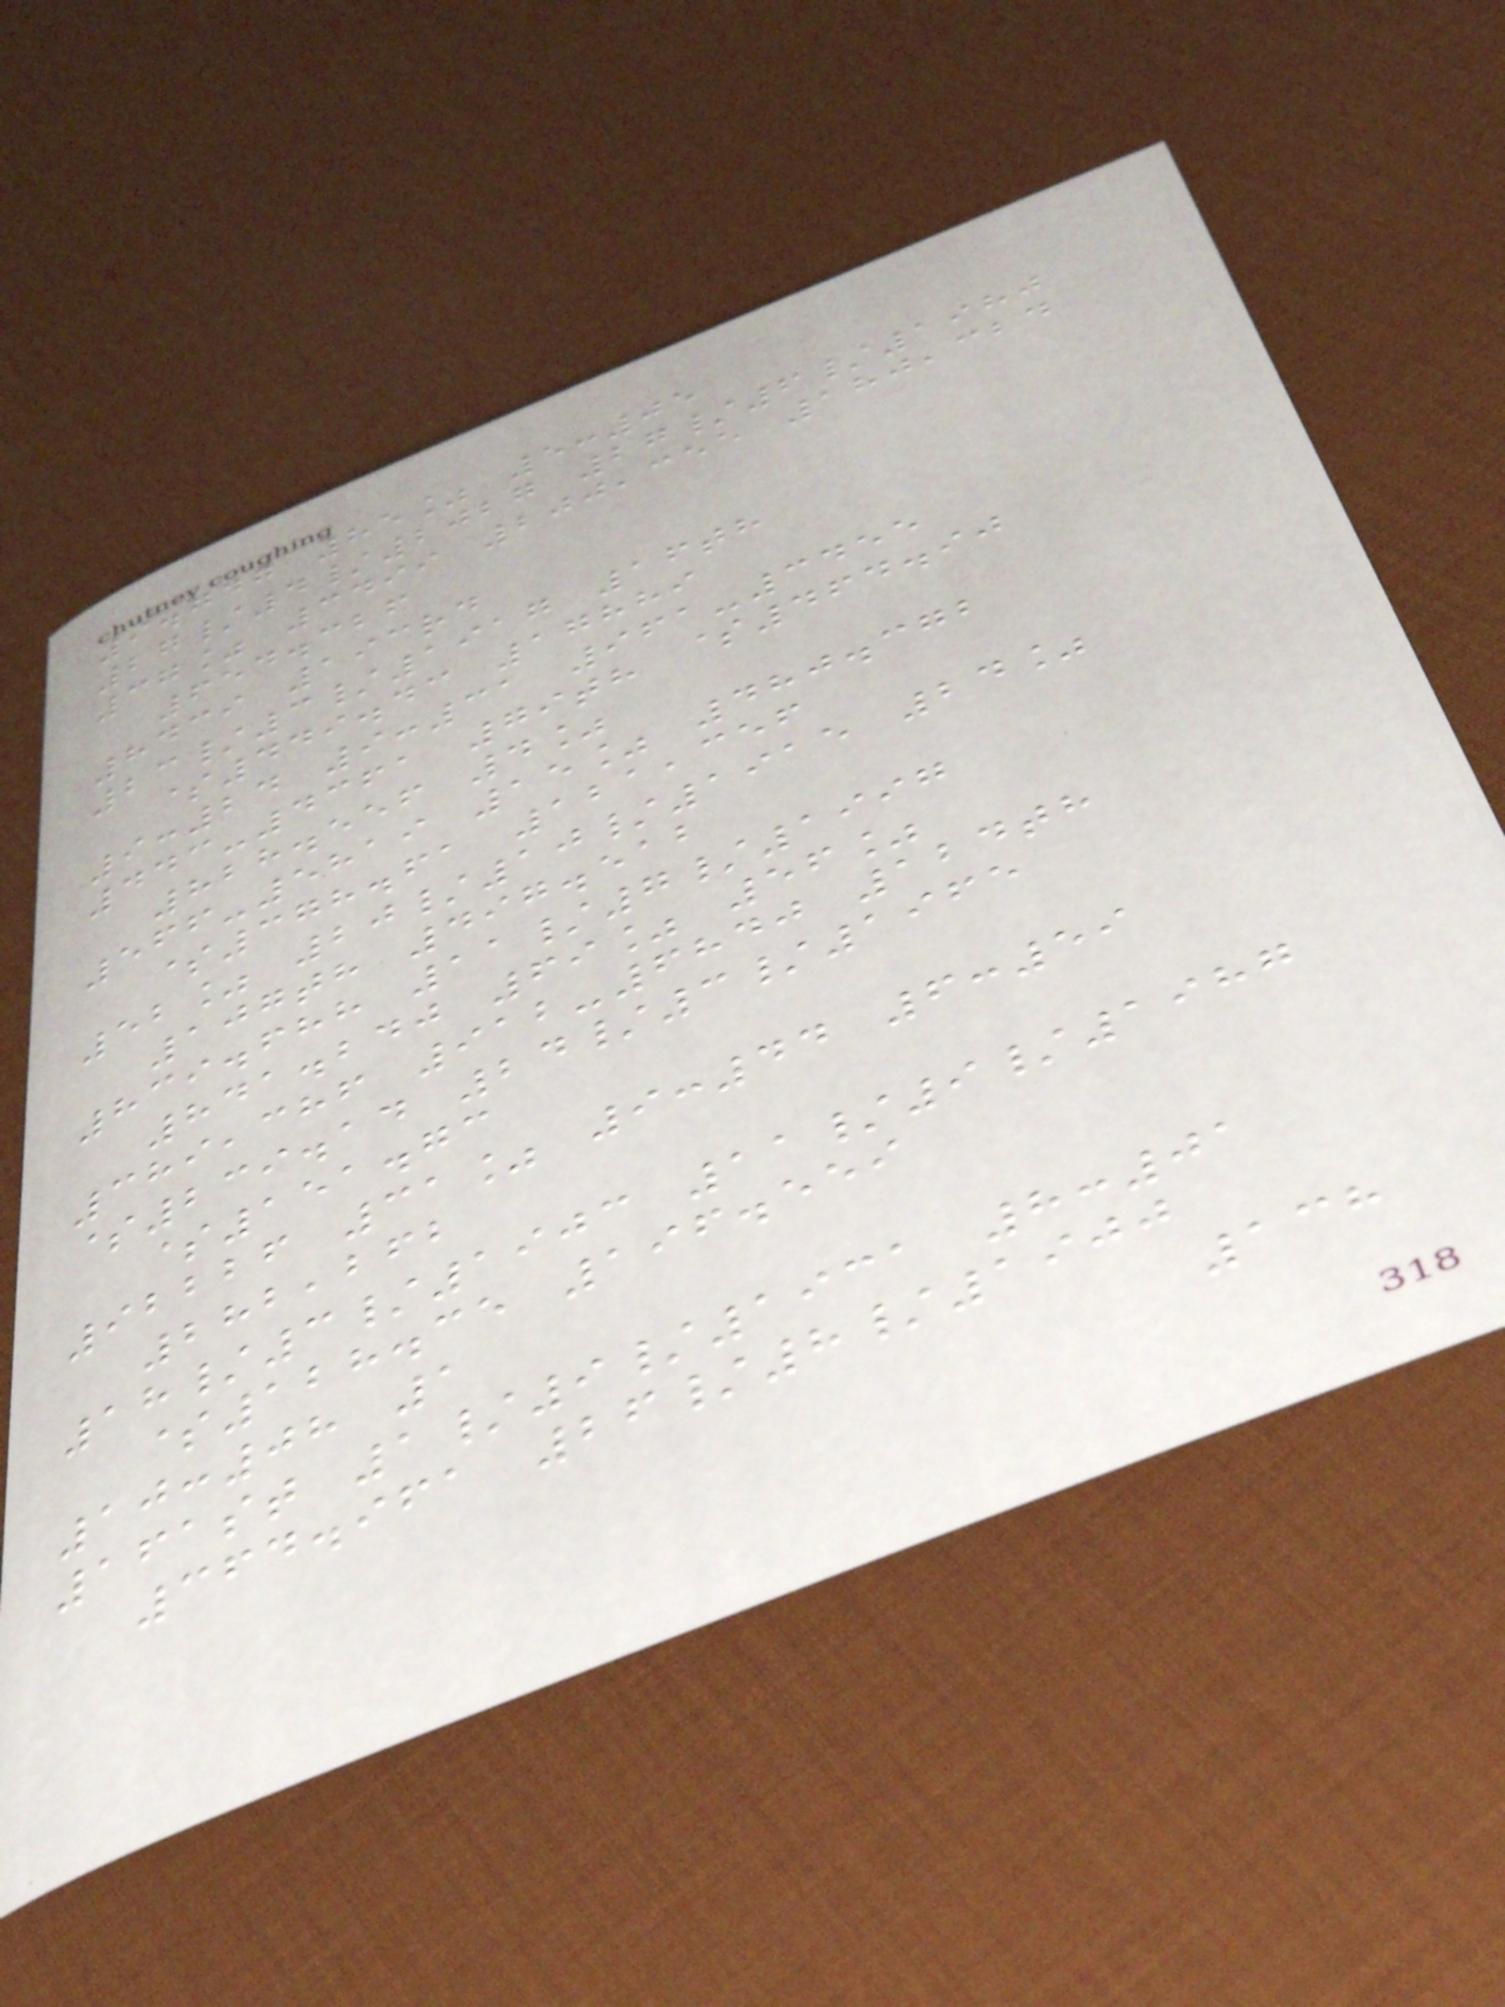9.747 85% 5:05
27/4/2027 27/6/1980
37% 3499 200,355 180,324
654.326
8439 193rd
23/3/1917 16th
$449.43 17889
9:24 9:31 961-3455
443-4361 79th $464.90
828.556 4%
566-5819 15% 480.372
$378.61 121,356
52% 20/10/1915 24%
107th 497.512
839.688 11/7/1997
841.240 69% 56%
389,386 912-6840 124th
$239.14 24/3/1965
$151.73
92226 31% 9:44 6:59
282,262
18/3/1903 11/9/1987
$128.35 196.559
10:08 1
161st 1/9/1931 8:01
364.961 26/8/1900
138
